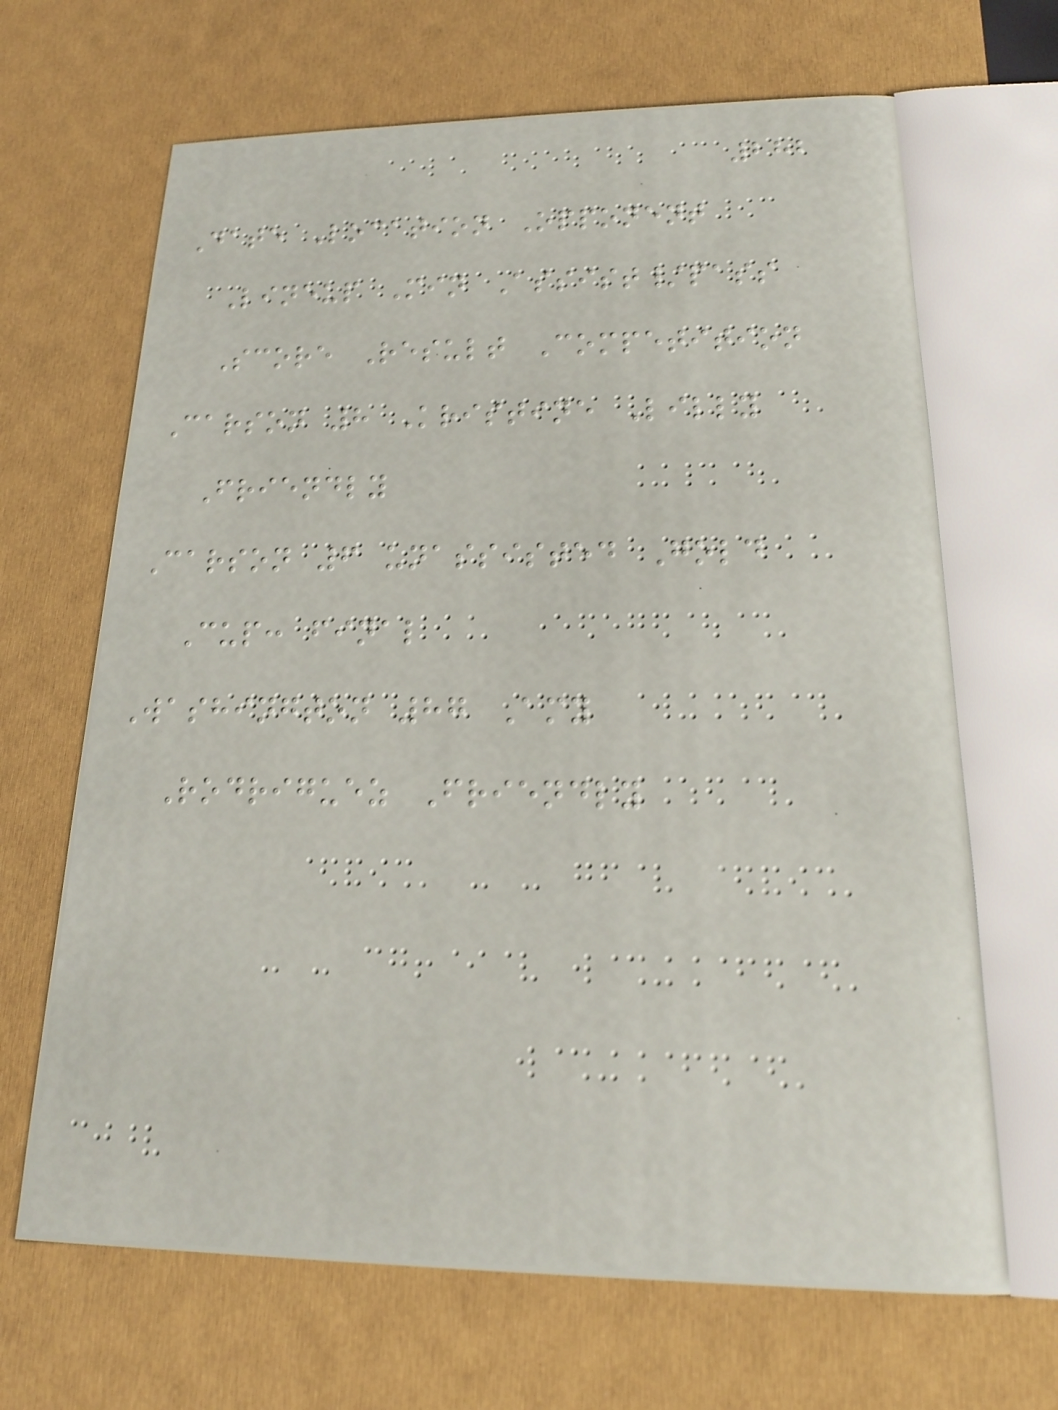282
Date Location Opponent
Lineup Min Assist/pass
Score Result Competition
Carson 8 Kristine Lilly
Friendly
Carson 6 unassisted Gold
Cup: final
Washington 87 Amy
Rodriguez Friendly
